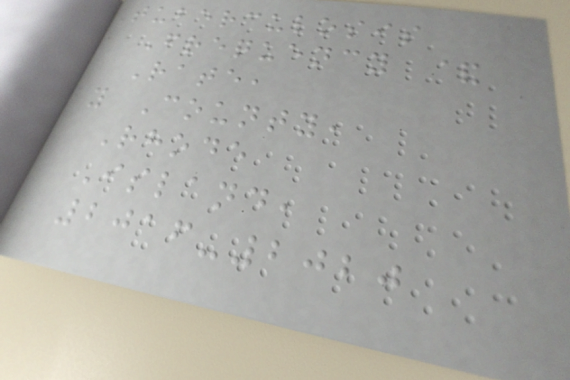Tuberculosis
Frequency &
Rate,
by County,
Rhode
Island,
2016-2020
